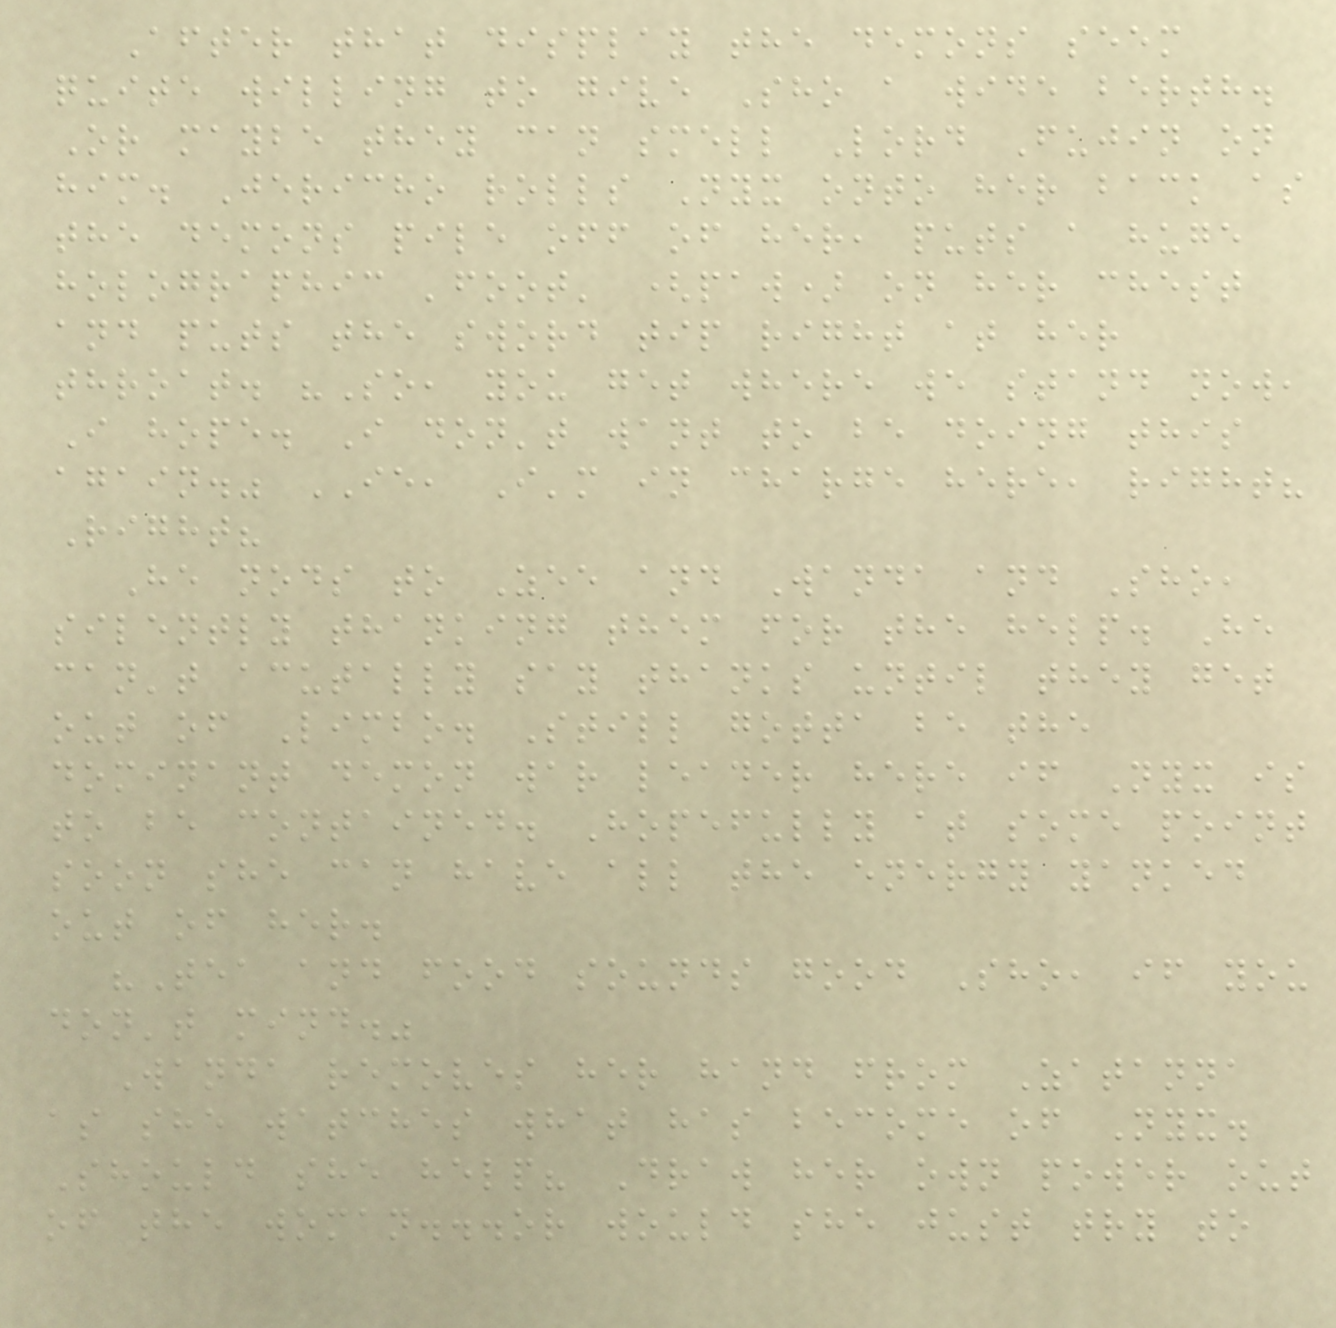After that display the demons seem
quite willing to give Sho a wide berth.
Or maybe they can smell Lord Fujin on
him. Jericho rolls Nyx onto her back as
the demons pile off of her, puts a huge
holographic 'foot' (paw) on her chest
and puts the sword tip right at her
throat. "So, you get where we stand now,
I hope. I don't want to be doing this
again." IE, I'm in charge here, right?
Right?
He nods to Zee and Wanda and Sho,
silently thanking them for the help. He
can't acutally say thanks until they get
out of Limbo. Still gotta be the
dominant demon war leader here if Nyx is
to be contained. Hopefully at some point
soon she can have all the energy yanked
out of her.
"Tea and food sounds good Sho, if you
don't mind."
Wanda removes her hand from Zatanna
as she watches what has become of Nyx.
Should she help? Draw her own power out
of the woman...or would she just try to
